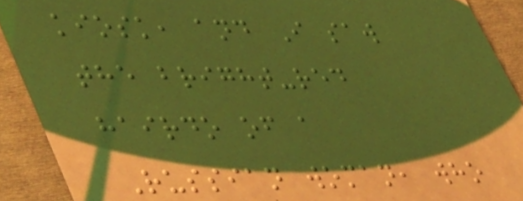kiosk, and I saw
the bright-red
hairdo of a
Russian woman, who
